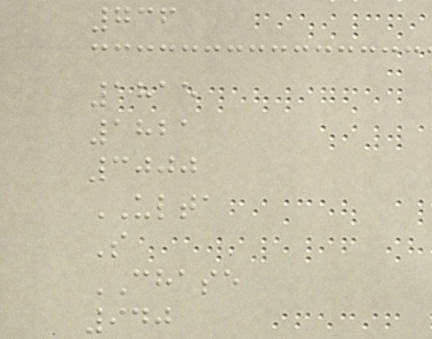736
1815
1821
3000
ULTA
S
CHASE
940
